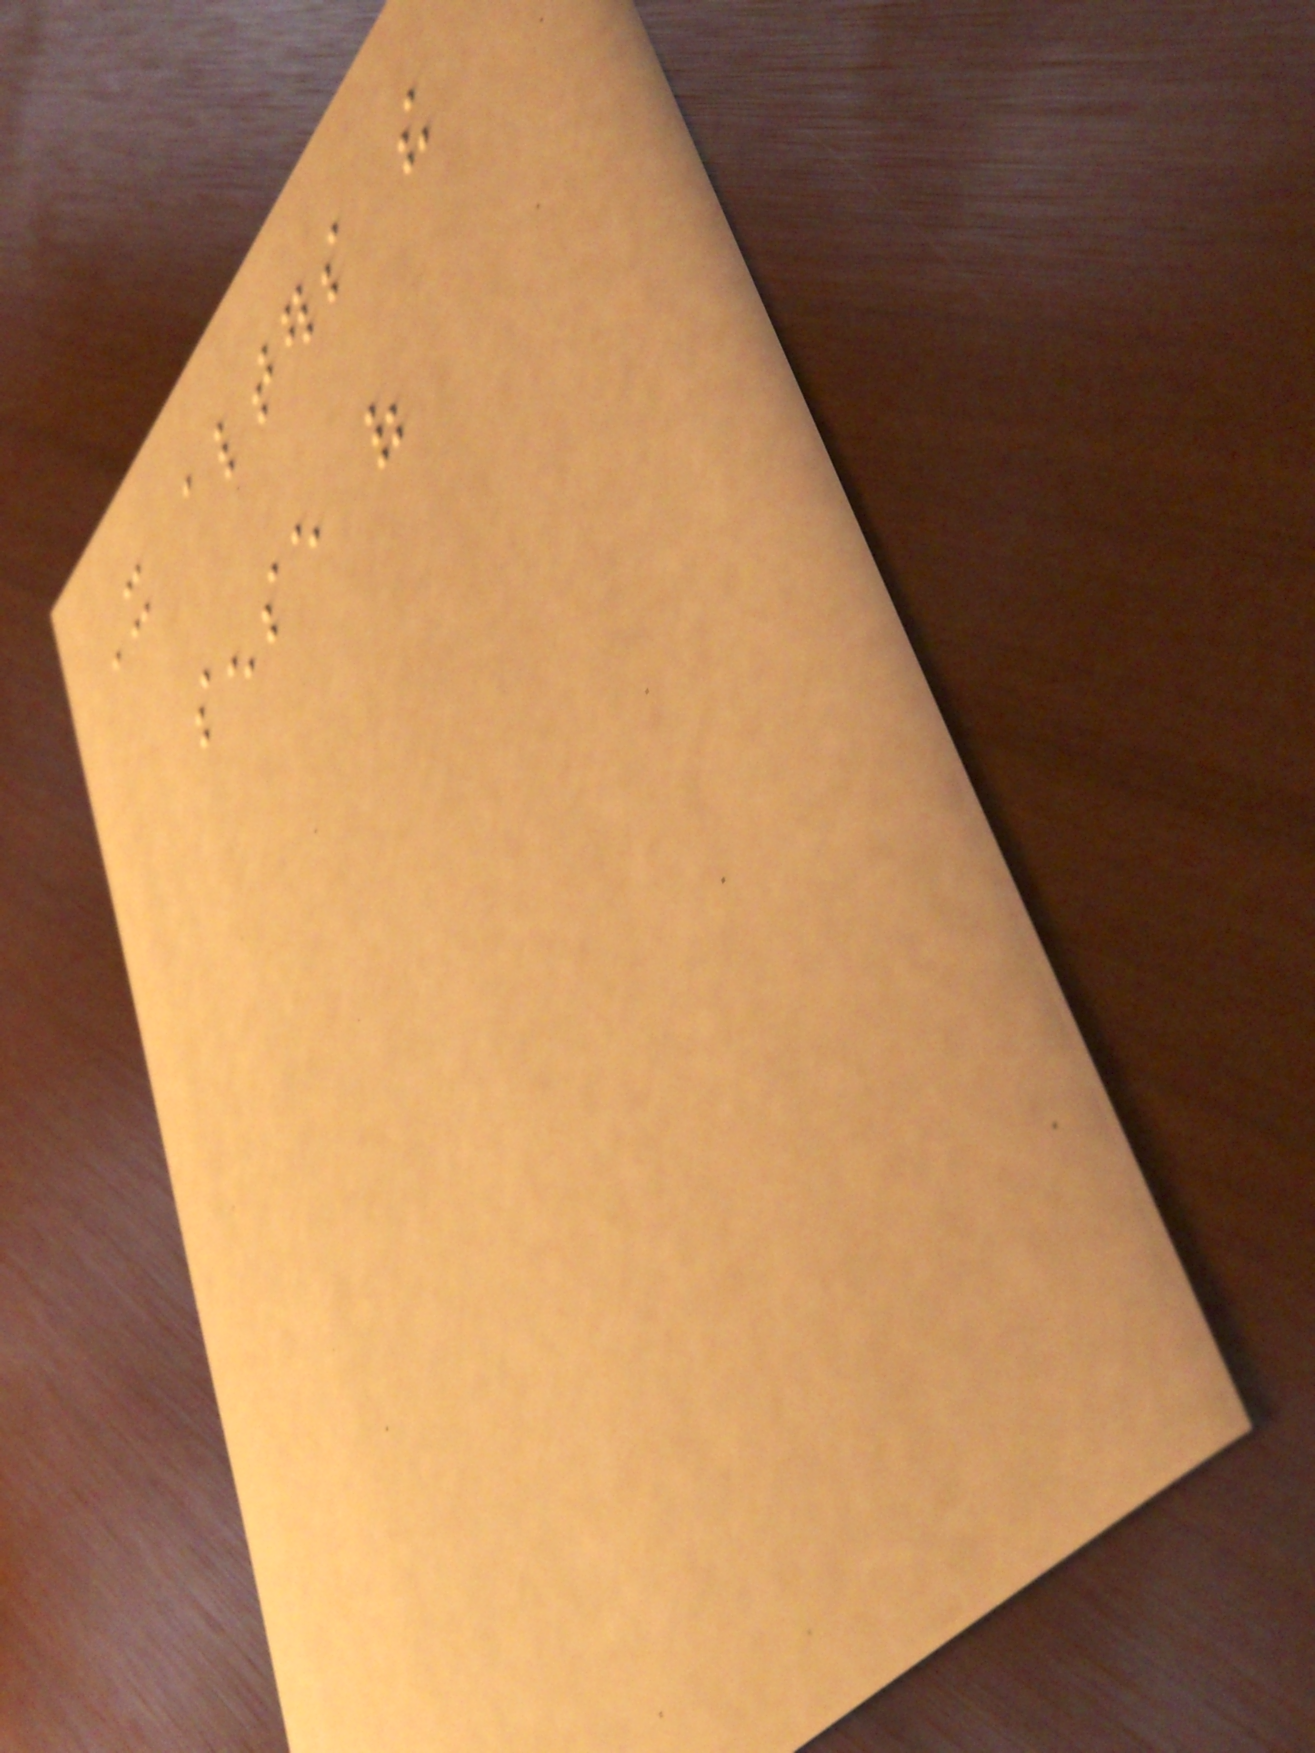It alters the
sense of
